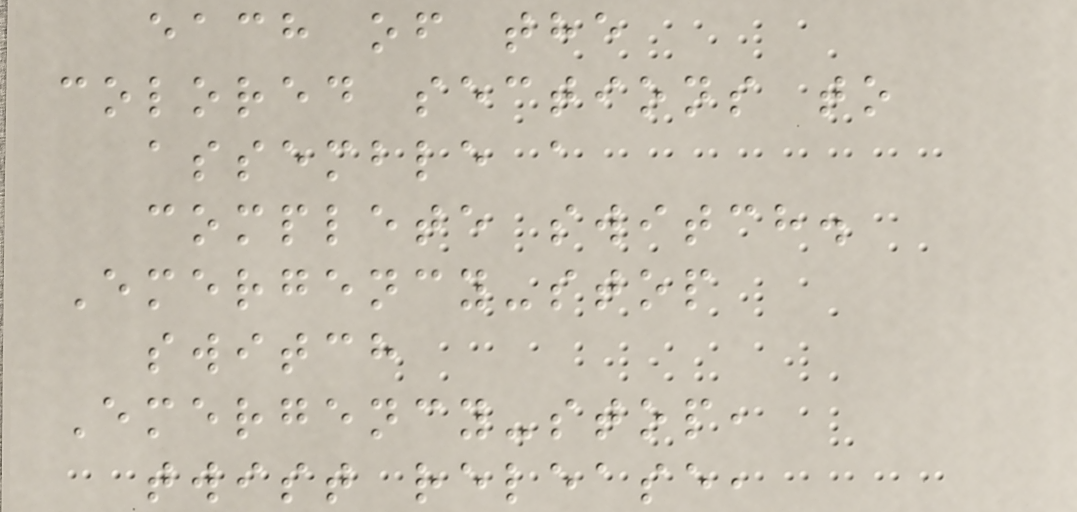each of the
colored sections to
assemble a
complete switch.
Emergency-stop
switch
Emergency-stop,
twist release,
